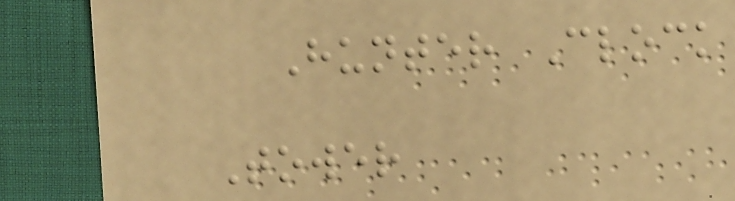Hunter Clock
Tower
